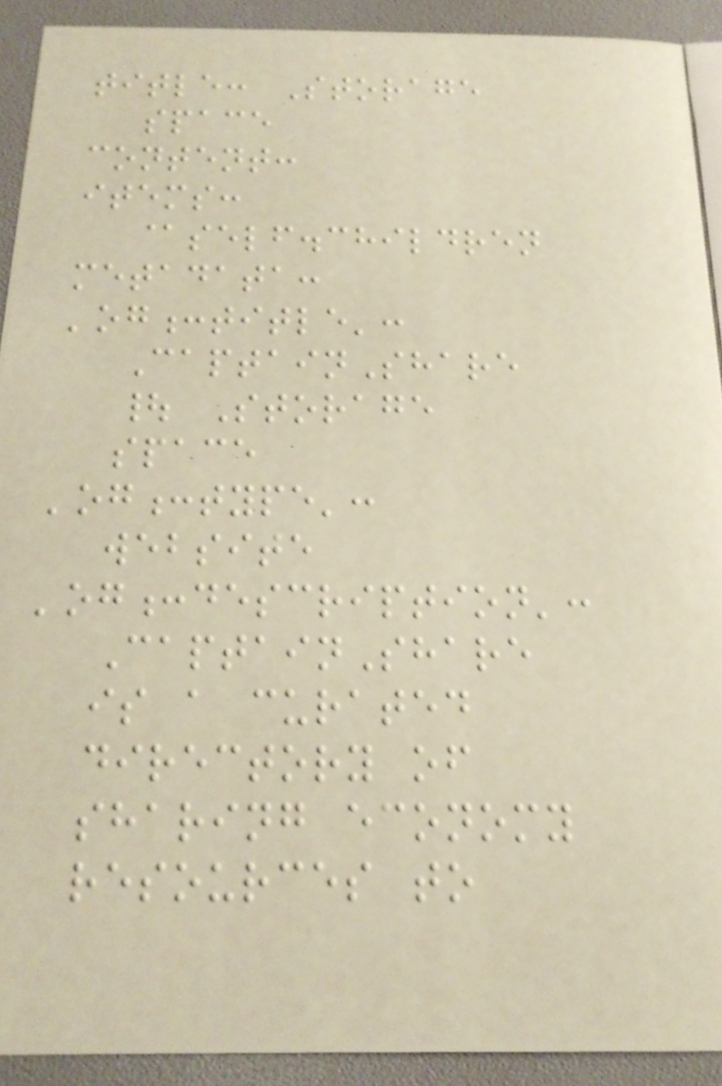title: Storage
space
content:
items:
@self.children
metadata:
'og:title':
CaptainShare
| Storage
space
'og:type':
website
'og:description':
CaptainShare
is a curated
directory of
sharing economy
resources to
